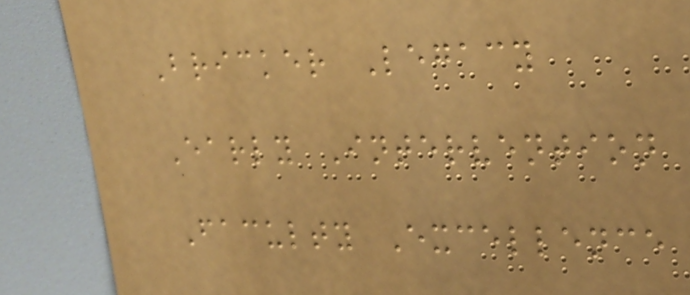Bricker Legacy
Early Intervention
Faculty Excellence
